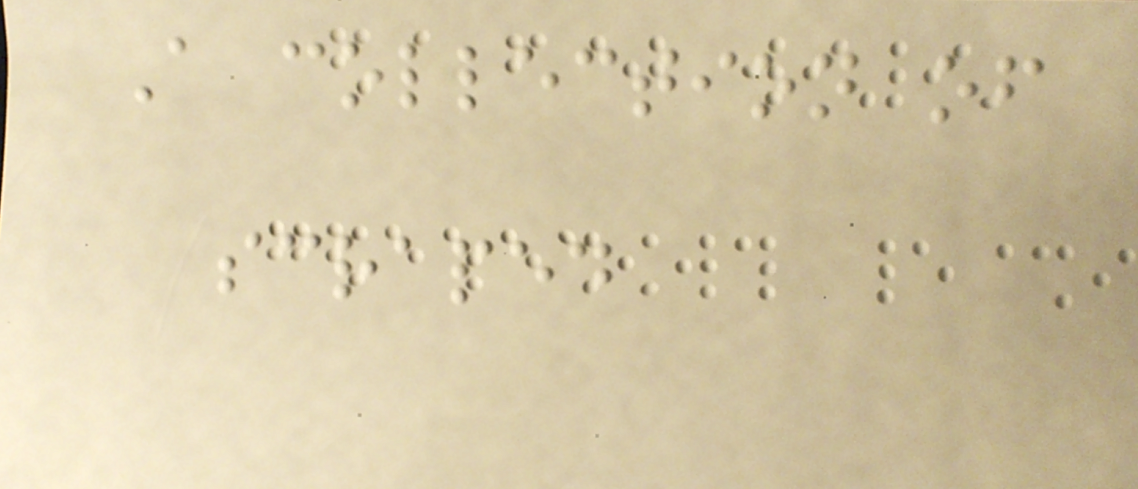A collection of
scraped
